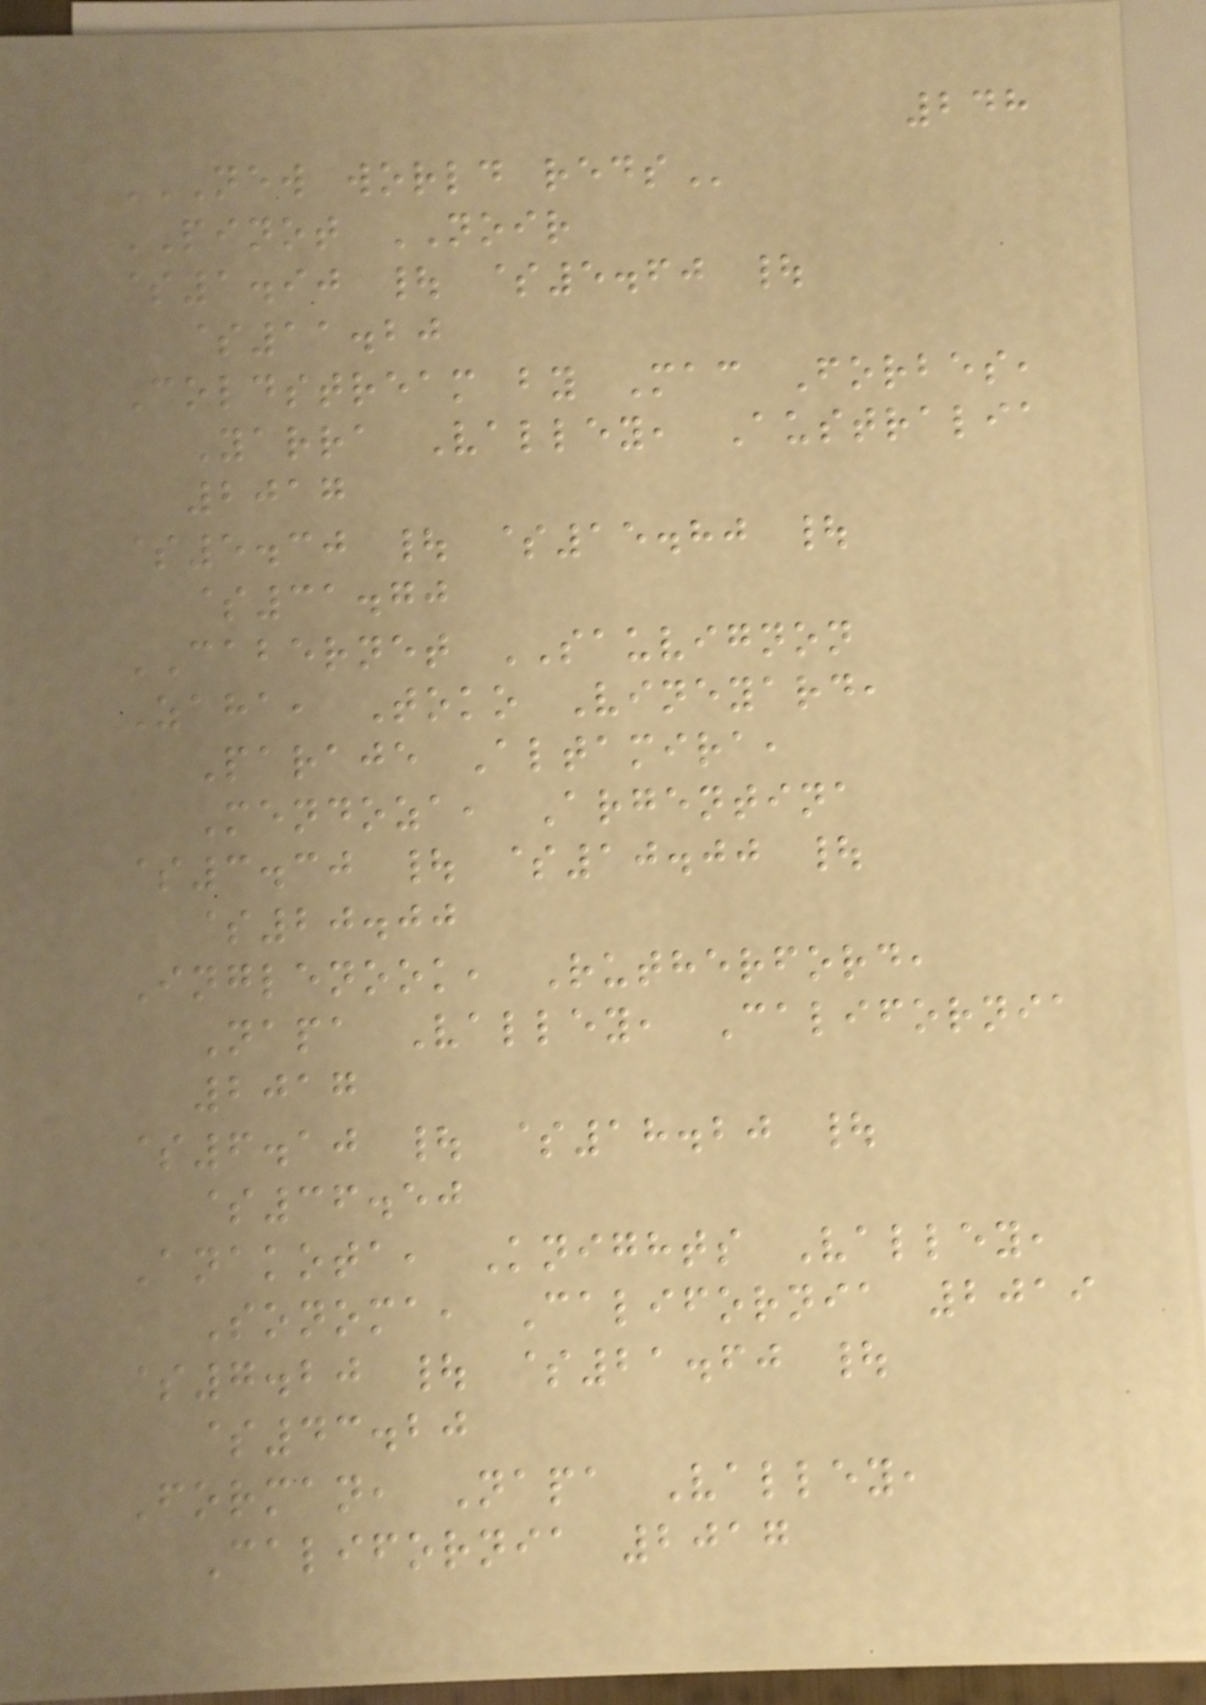248
NEW WORLD REDS
PINOT NOIR
$1.90 | $5.60 |
$11.20
Coldstream by Mac Forbes,
Yarra Valley, Australia
2017
$5.30 | $15.80 |
$31.70
CABERNET SAUVIGNON
Zaha, Toko Vineyard,
Paraje Altamira,
Mendoza, Argentina
$3.30 | $10.00 |
$20.00
Inglenook, Rutherford,
Napa Valley, California
2017
$6.10 | $18.20 |
$36.50
Anakota, Knights Valley,
Sonoma, California 2019
$7.20 | $21.60 |
$43.20
Forman, Napa Valley,
California 2017
